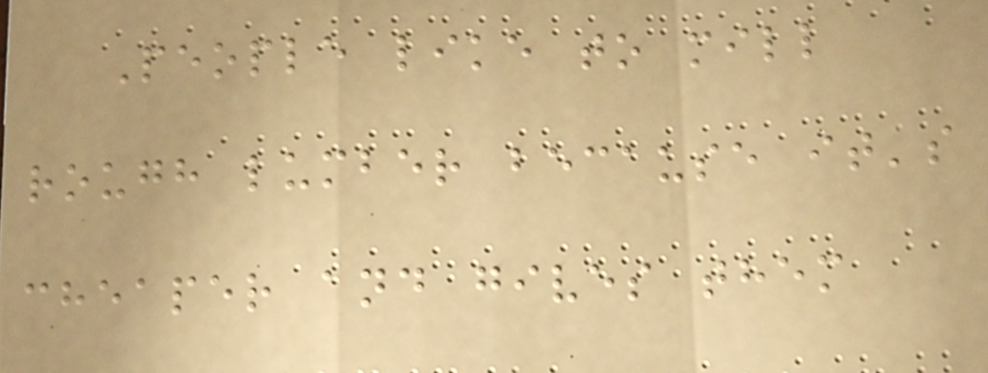People like to mill
rough lumber because it's
cheaper and gives them
